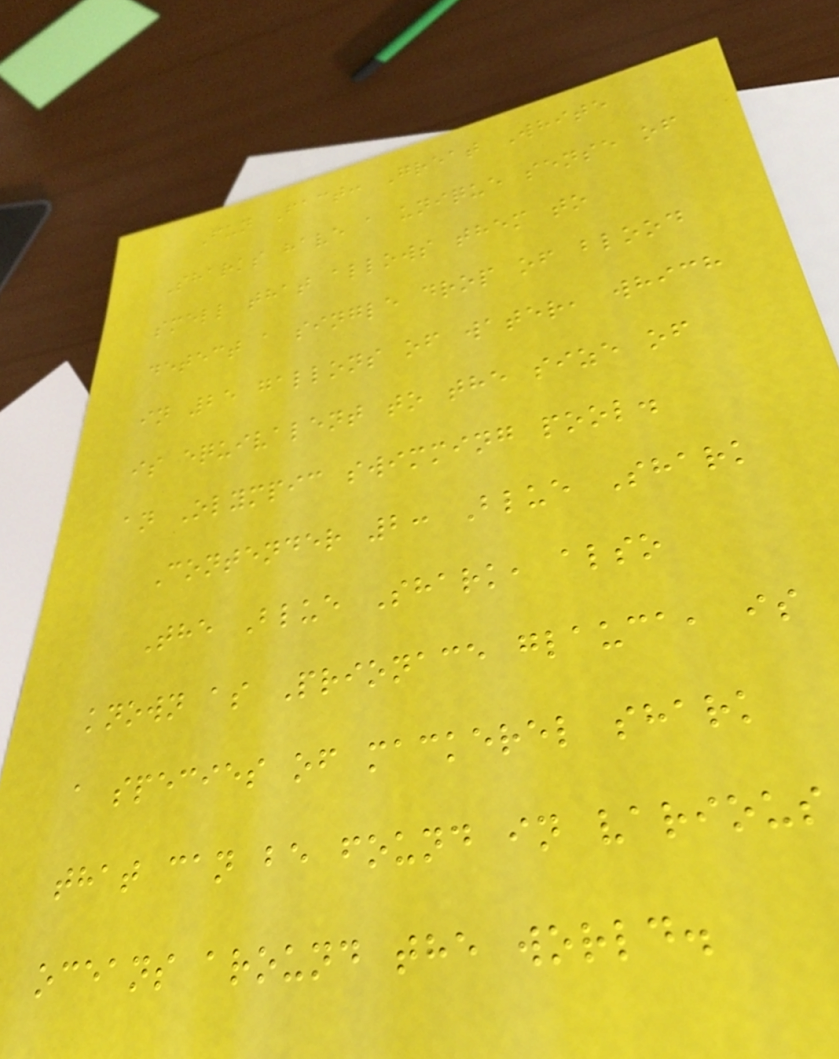Fun Fact: Great White
Sharks have a unique sense of
smell that allows them to
detect a single drop of blood
in 25 gallons of water, which
is equivalent to the size of
an Olympic swimming pool.
Contender 2: Blue Shark
The Blue Shark, also
known as Prionace glauca, is
a species of mackerel shark
that can be found in various
oceans around the world.
